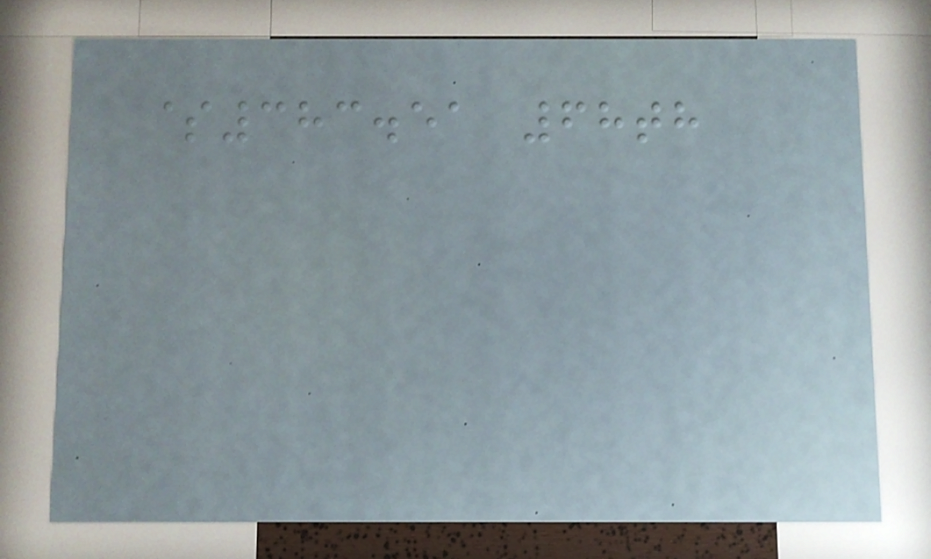$383.51 68th
